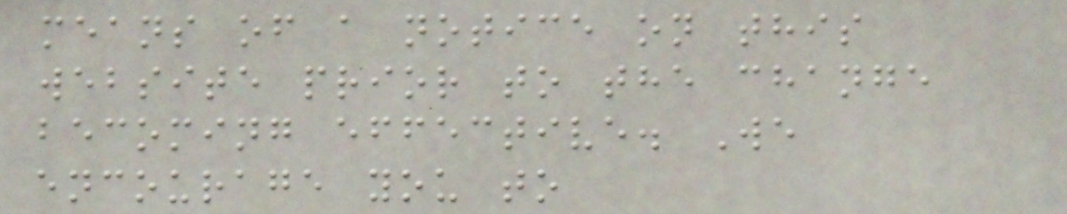means of a notice on this
website prior to the change
becoming effective. We
encourage you to
